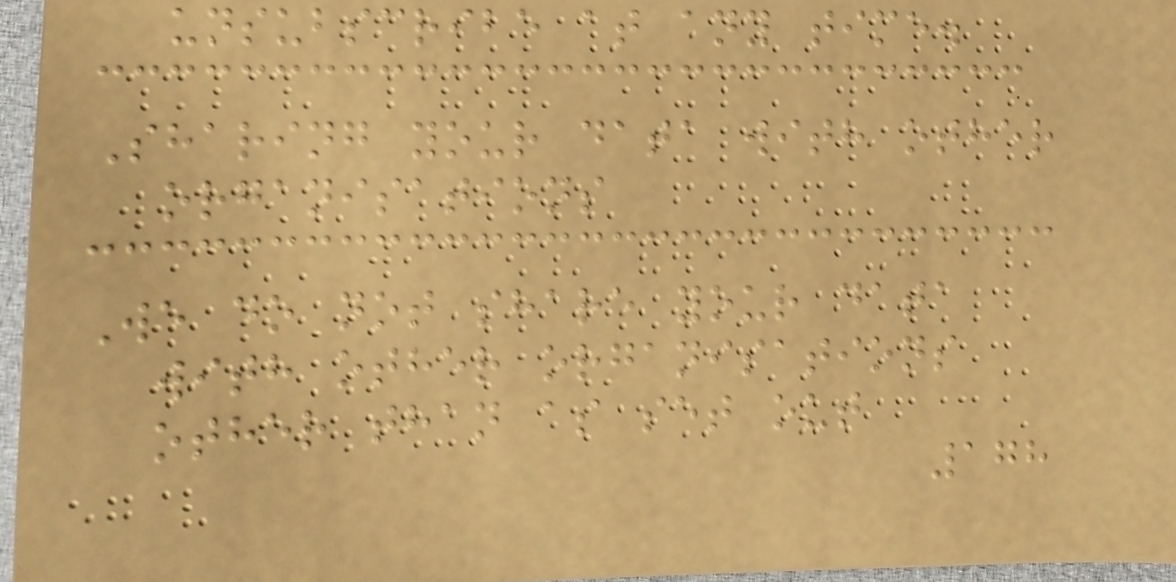unsubscribe at any time.
Sharing your data with other
organisations
We do not share your data
with other organisations
other than as set out
178
